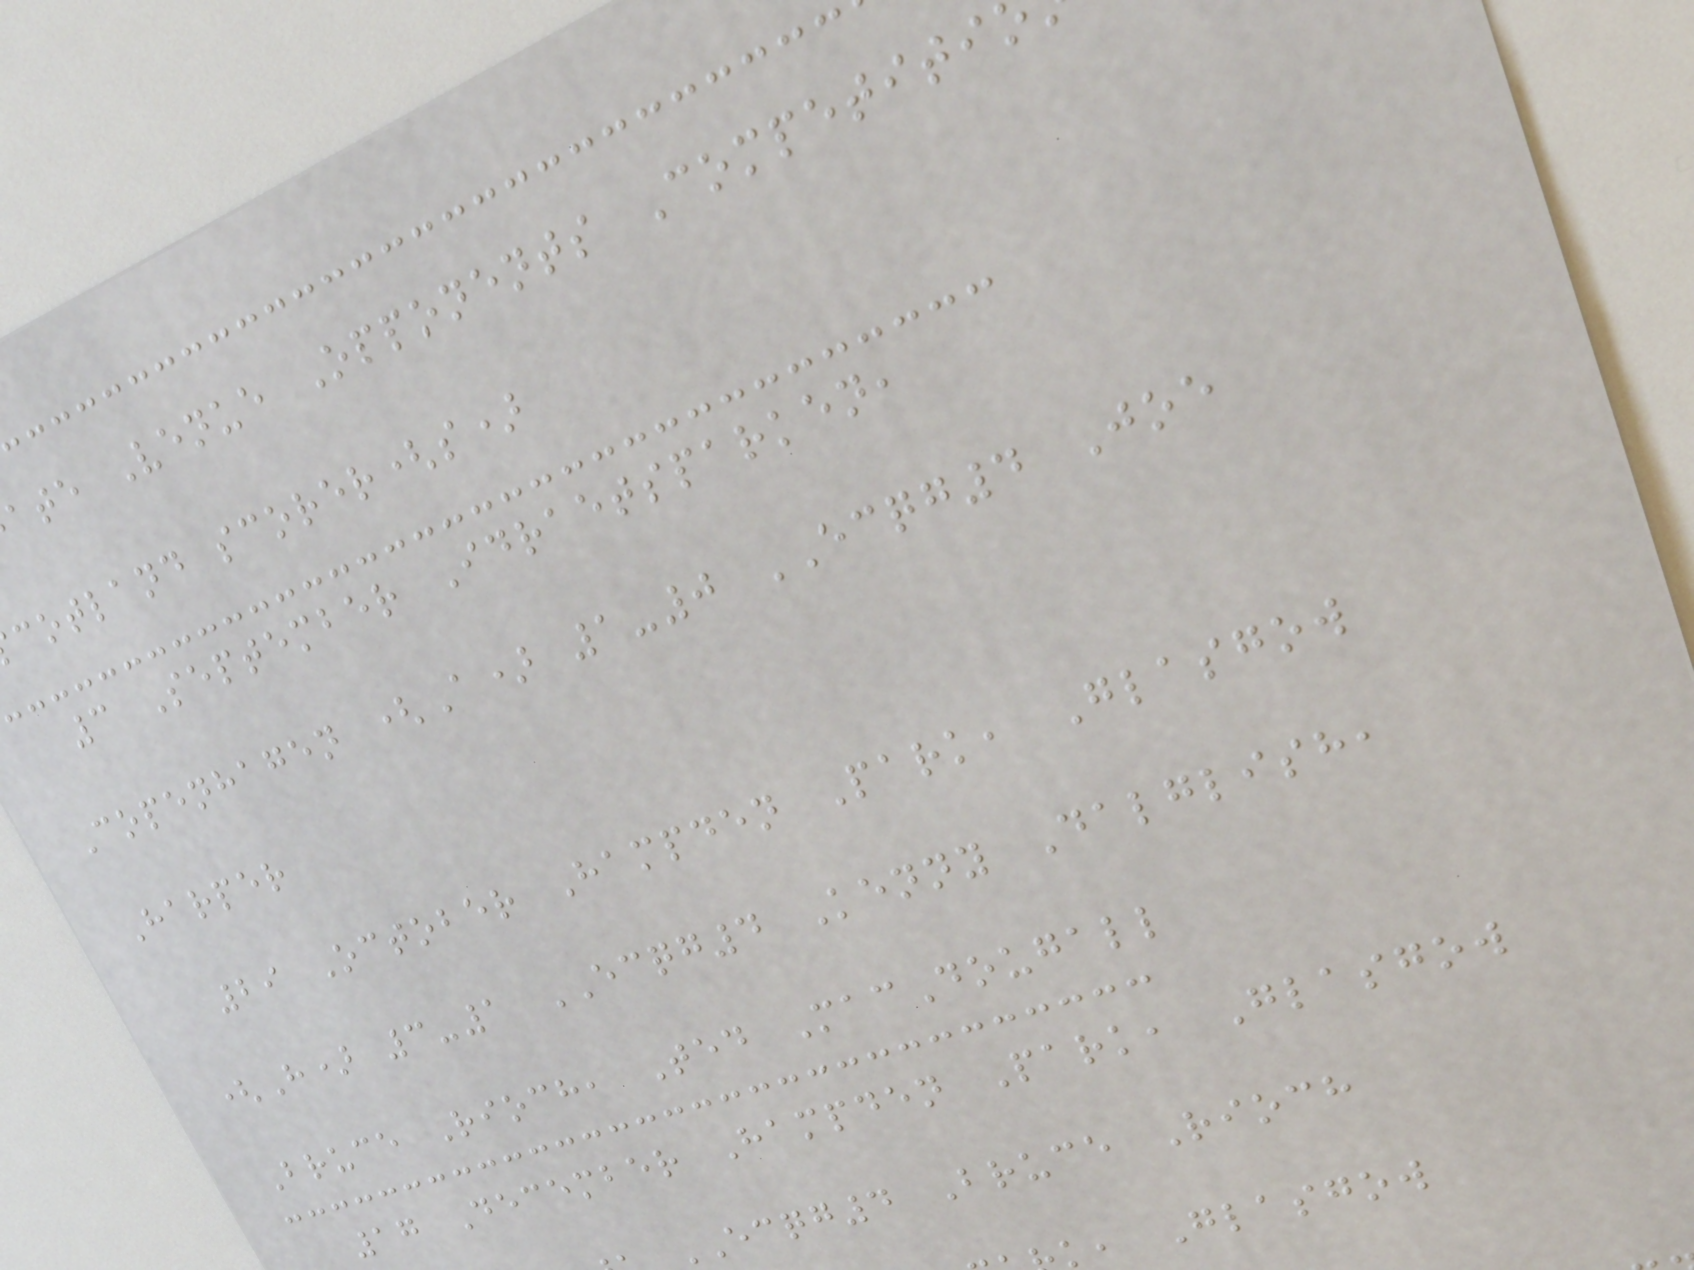ate Venue Opponents Competiti
cotland scorer(s)
3 September Idraetsparken,
Copenhagen (A) 1-0 ECQG4 Joe
Harper
29 October Hampden Park, Glasgow
(H) 3-1 ECQG4 Kenny Dalglish,
Bruce Rioch, Ted MacDougall
17 December Hampden Park, Glasgow
ECQG4 Bruce Rioch
k, Glasgow
